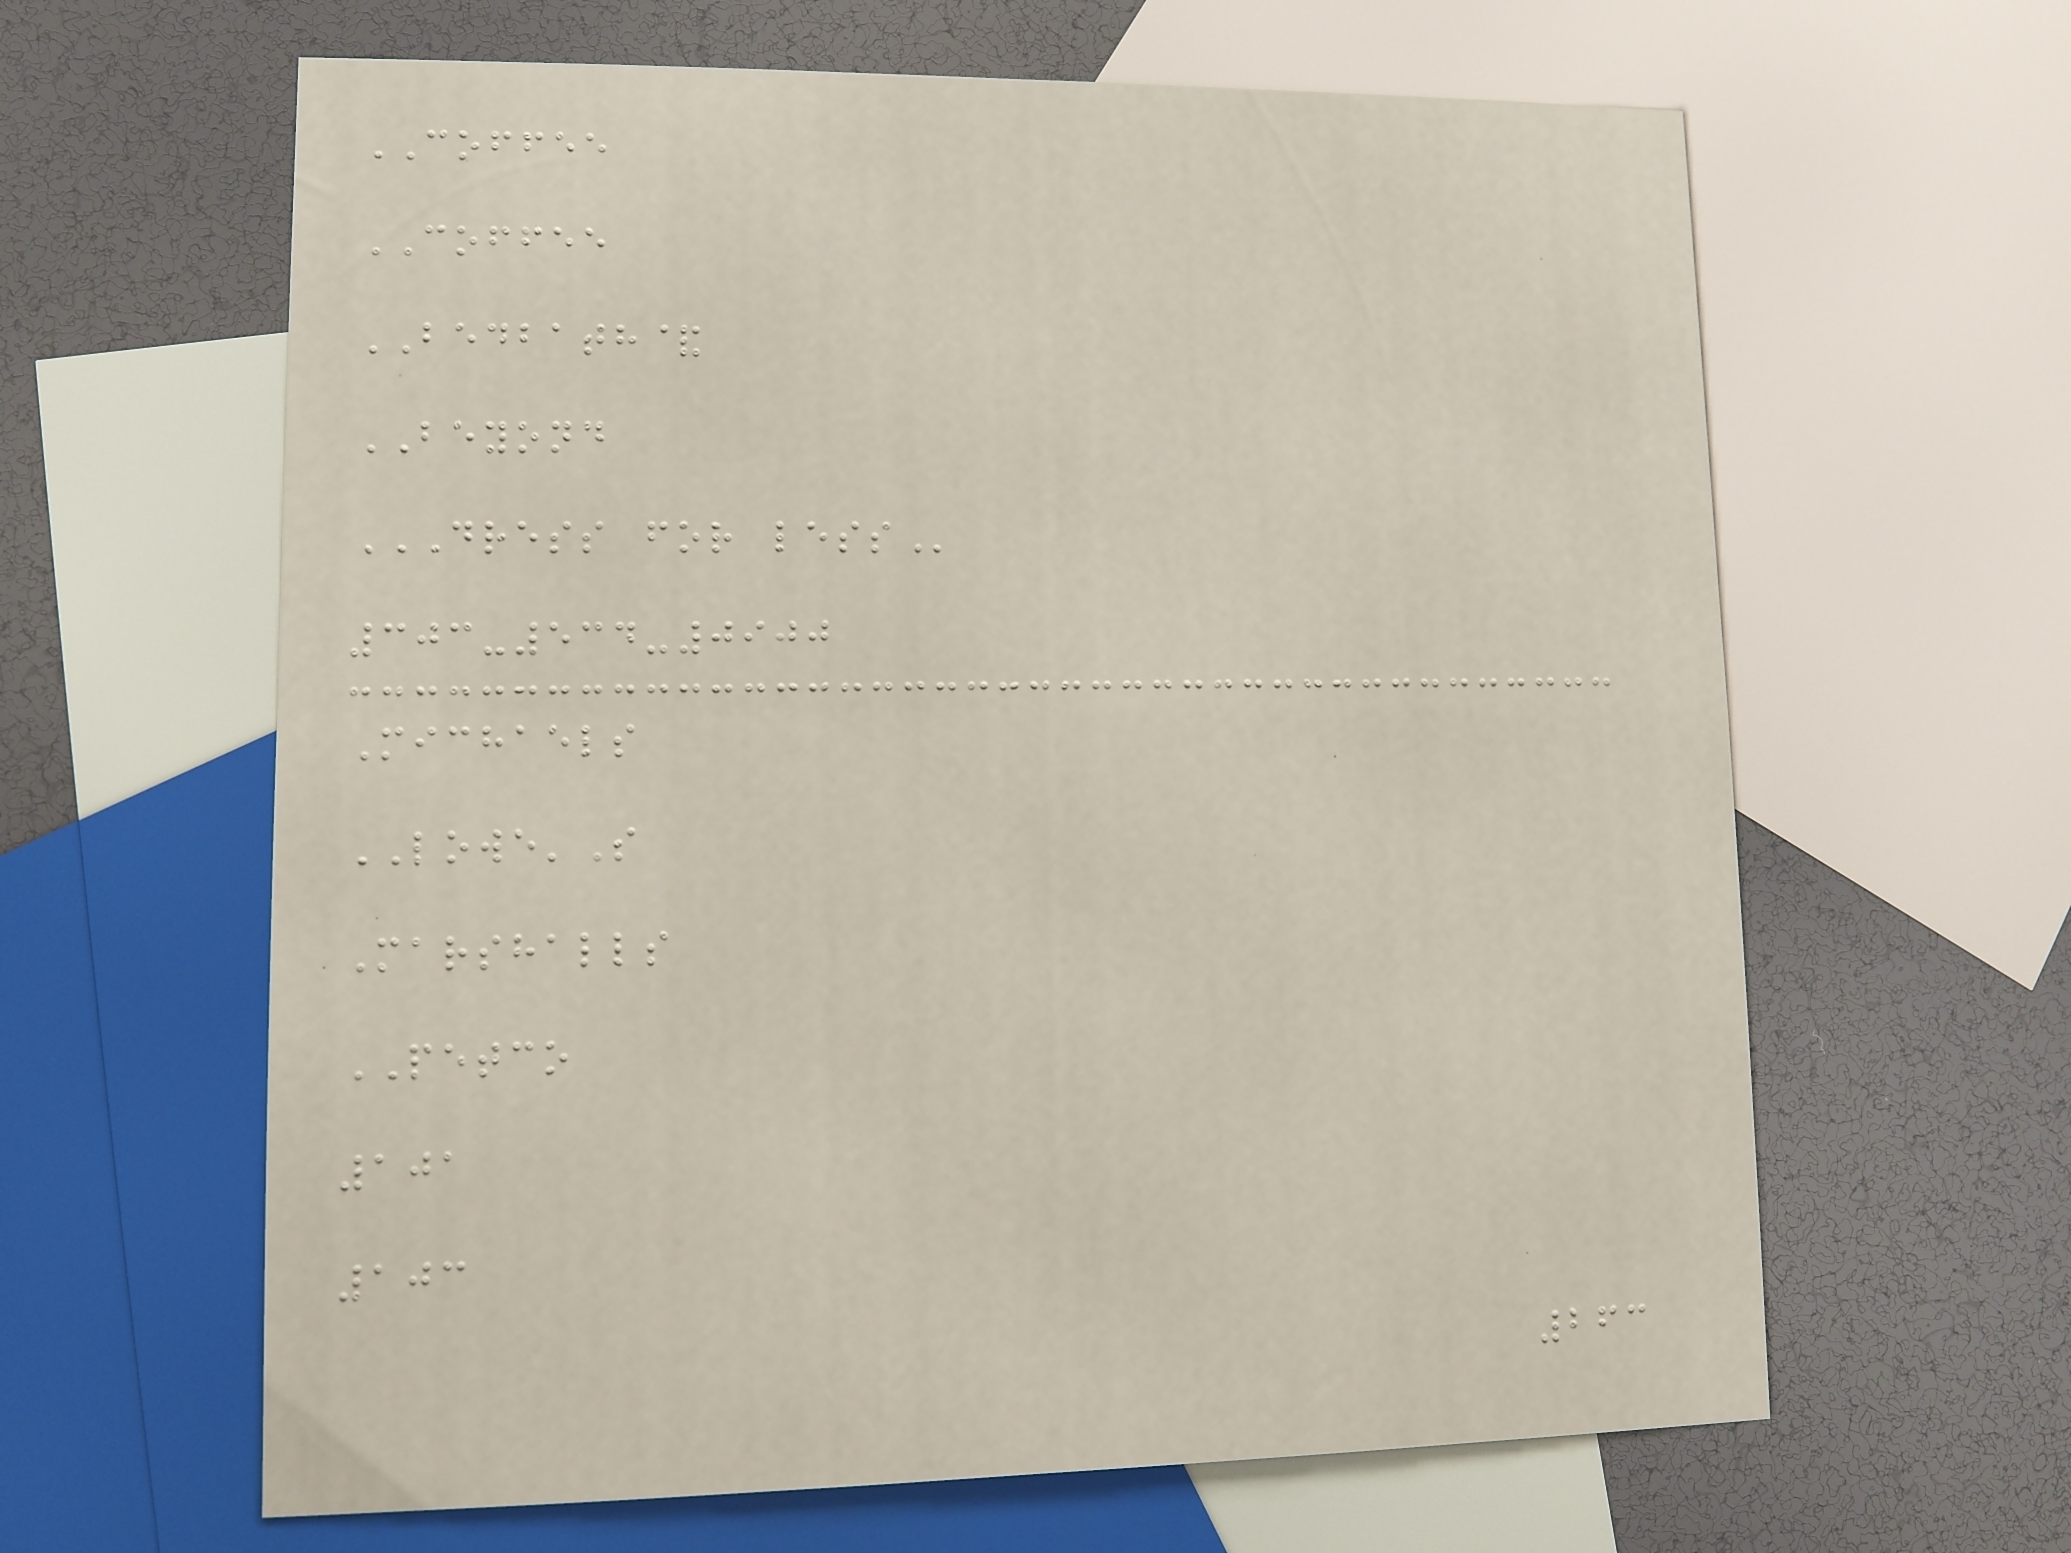COFFEE
COFFEE
BEDBATH&
BEYOND
DRESS FOR LESS
303-534-0900
Michaels
LOWE'S
Marshalls
PETCO
101
103
263
